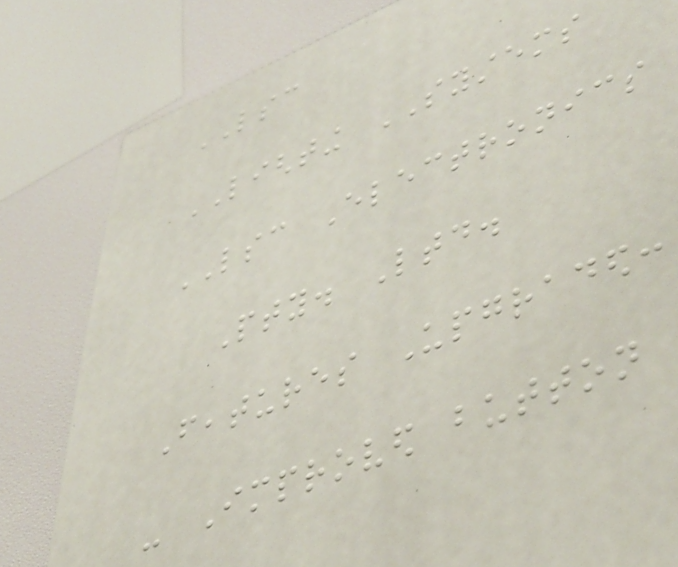LSC
LIGHTING SYSTEMS
LSC Electronics
Pty. Ltd.
Features Upgraded:
- Improved button
